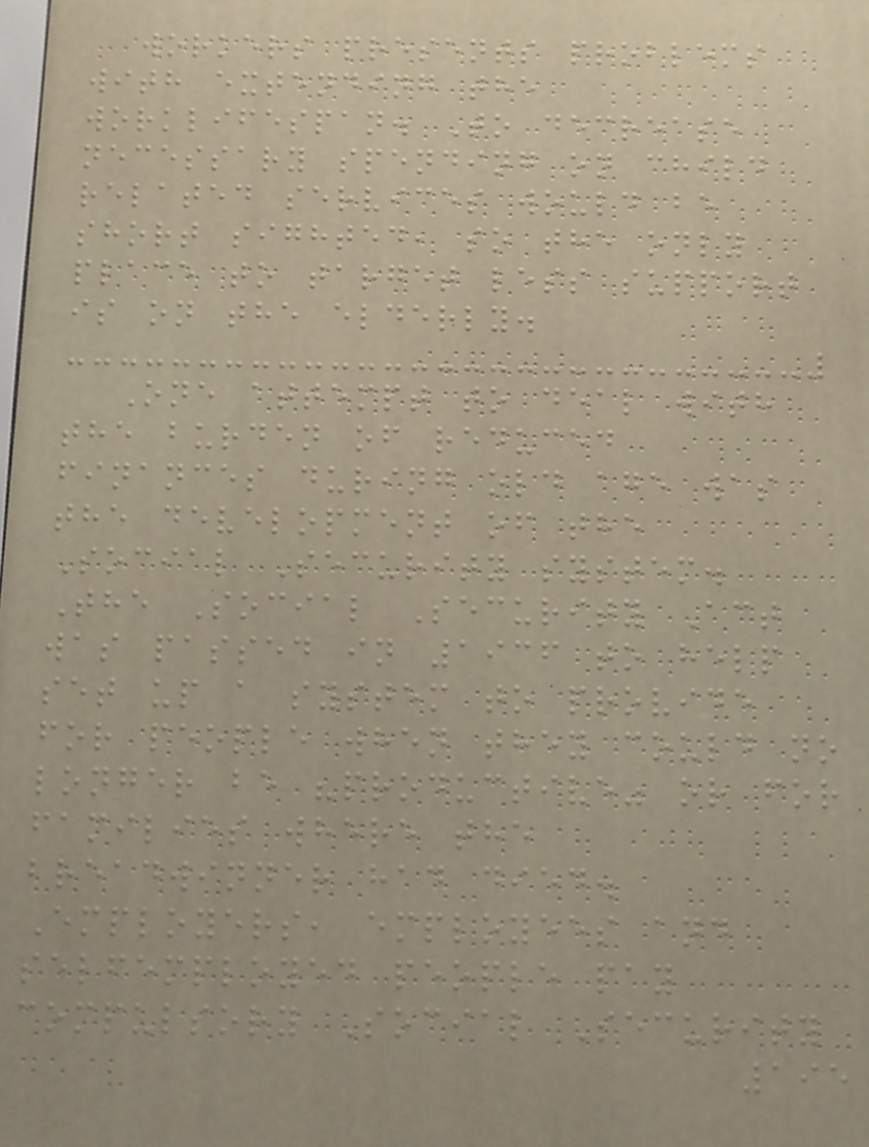workers presents problems
with extending the
worklifespan. To decrease
necessary spending on child
related services would be
short sighted, so the only
place to target less support
is on the elderly.
One attempt to deal with
the burden of reduced
finances during old age was
the development of the
Social Security system.
The Social Security Act
was passed in 1936 to help
set up a system to provide
for people when they could no
longer be "productive" or for
families where the
breadwinner had died.
Employers, employees and
selfemployed people pay
compulsory Social Security
195
